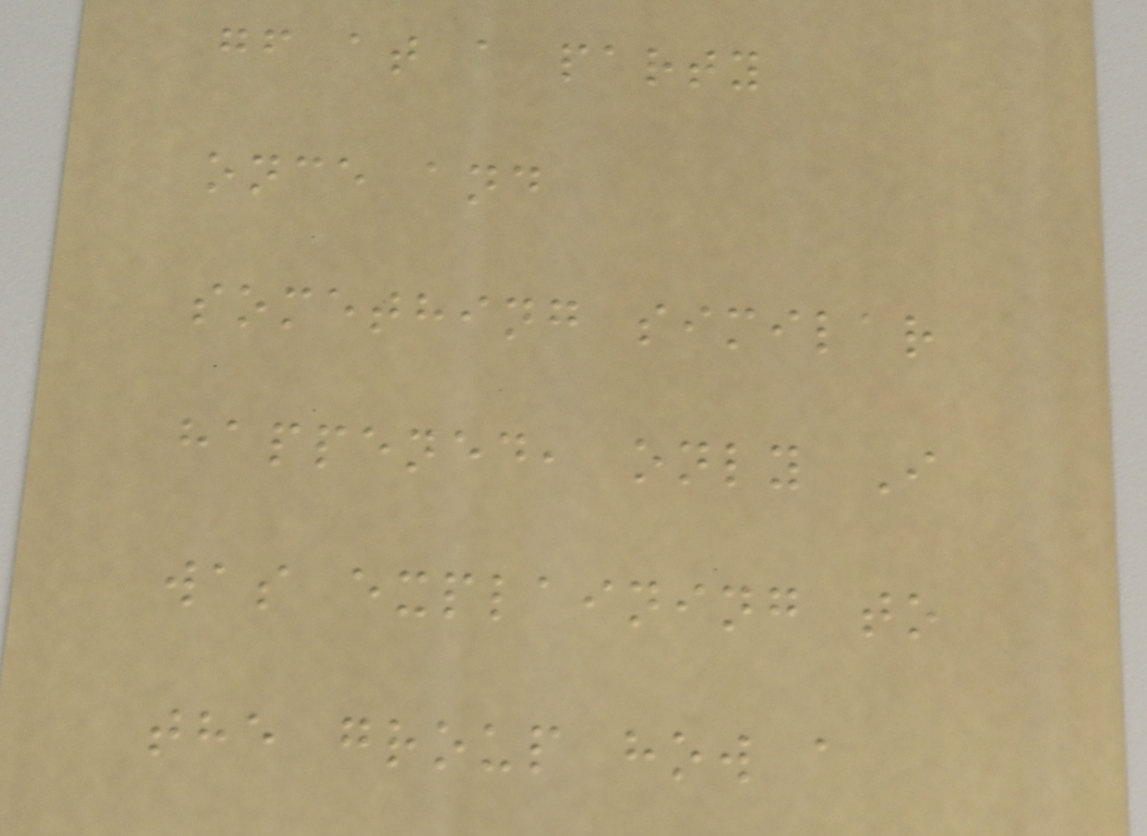gf at a party
once and
something similar
happened, only I
was explaining to
the group how a
